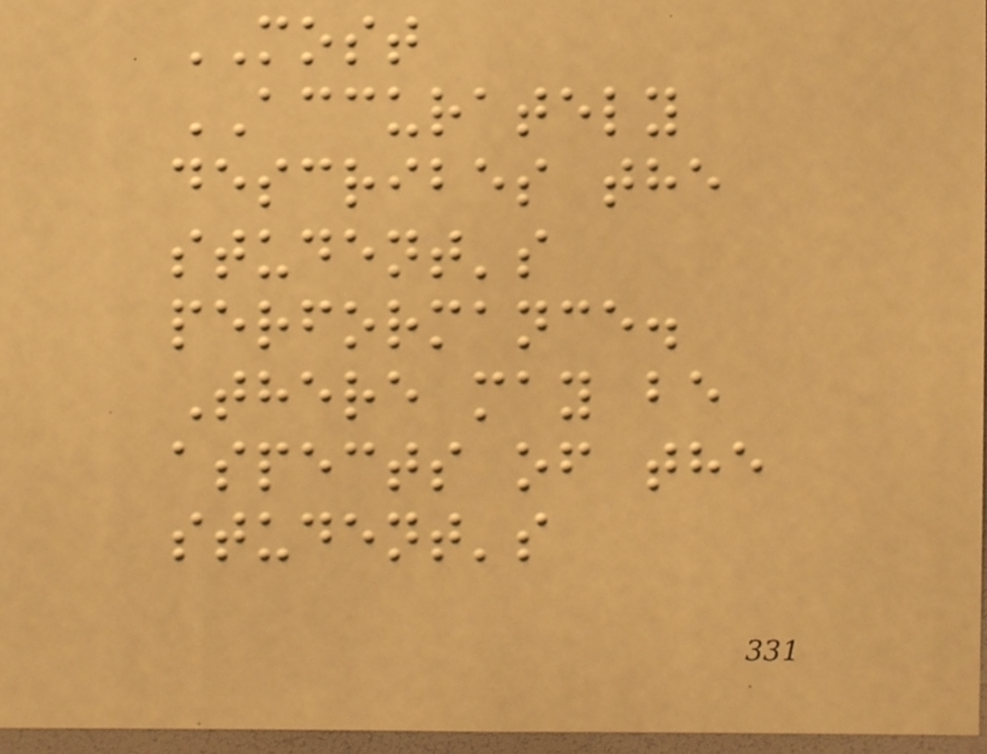MOST
ACCURATELY
describes the
student's
performance.
There may be
aspects of the
student's
